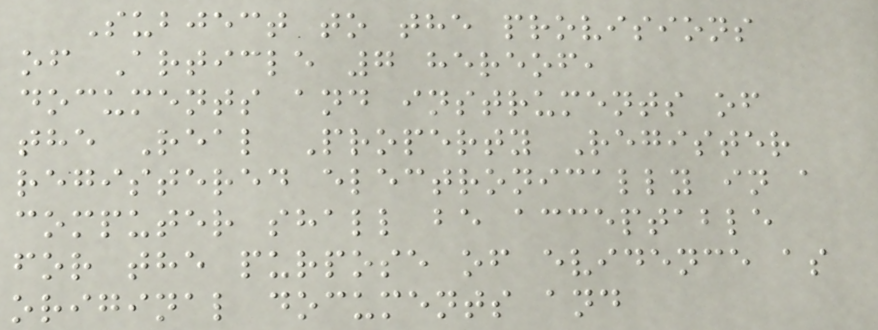Subject to the provisions
of Article 7 hereof,
documents and instruments of
the Real Property Register
registered electronically in a
computer shall be acceptable
for the purpose of evidence as
original documents and
